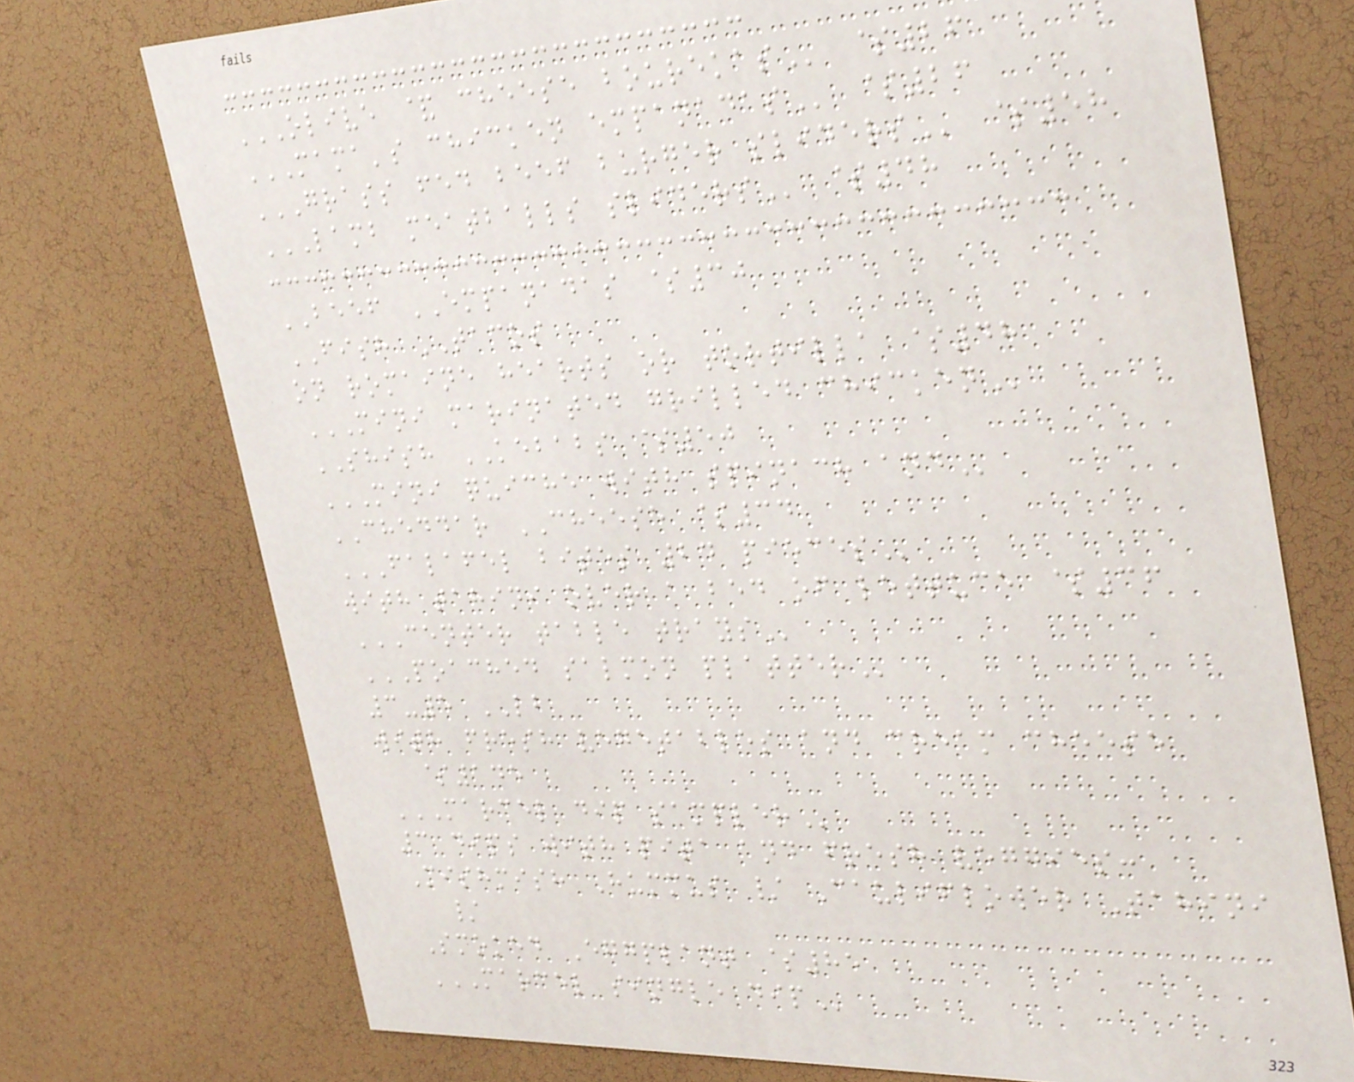OLIVE & CHEESE BOUREKAS $26
MAMA'S CHICKEN EMPANADAS $26
GRASS FED BEEF BURGER SLIDERS $58
LAMB MEATBALLS SLIDERS $48
BEEF EMPANADAS $30
FISH TACOS
on romaine hearts or tortilla $48
MINI MARINATED GRILLED CHICKEN
SHISH KEBABS $50
MINI QUICHE WITH SPINACH AND
CHEDDAR CHEESE $34
FALAFEL BITES 24 PIECES
with tahini over a bed of lettuce $36
CENTER TABLE TRAYS
POACHED SALMON PLATTER
3-5 LB
with fresh vegetables and cream cheese
$145
MARCEL DIP SAMPLER
3 dips with pita and fresh veggies:
Mishmish Hummus / Cauliflower Tahini
/
Smoked Eggplant $85
MARCEL SINGLE DIP
